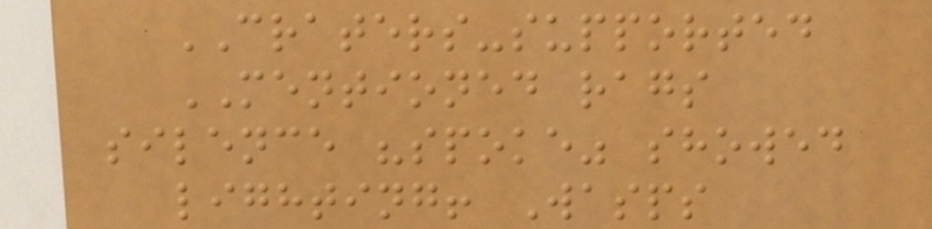CRATERS-supported
MENTIONED rags
silence "spoke" showed
lighting! Wasps
